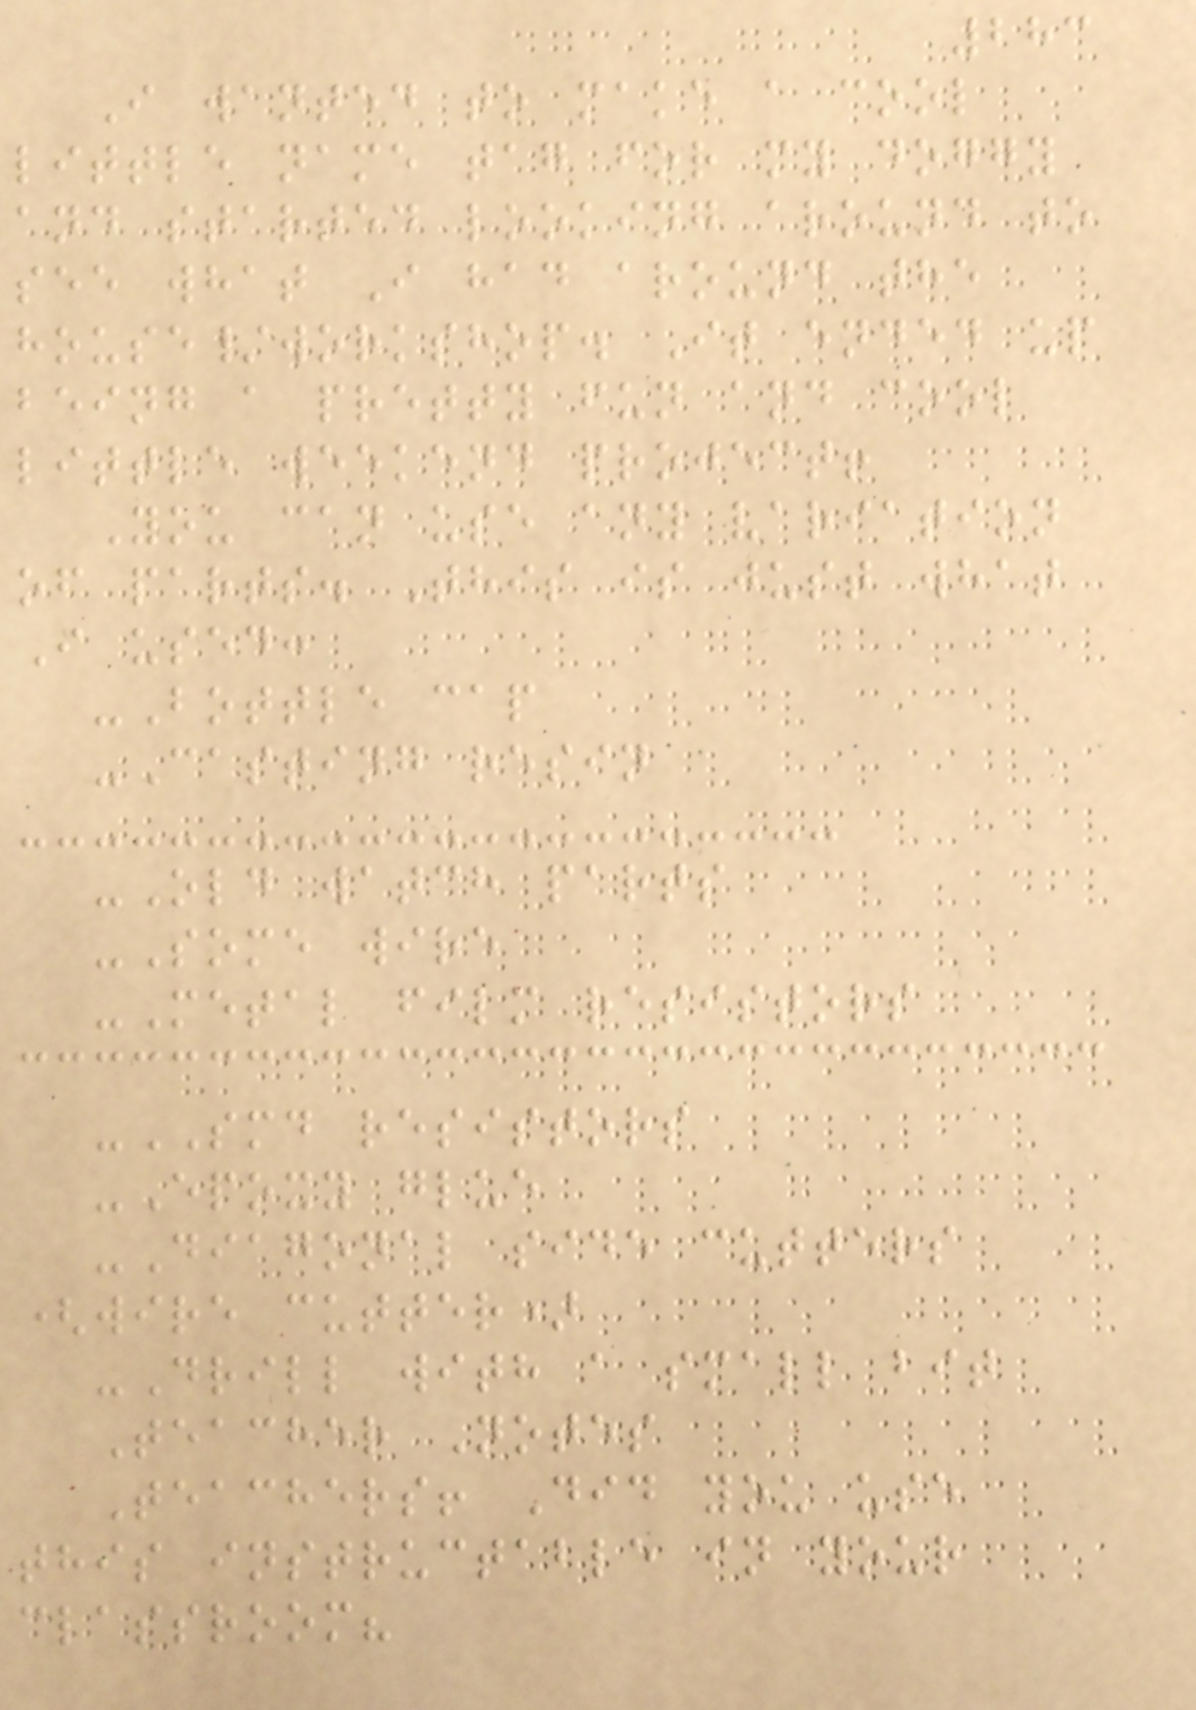283
I wanted to make a cool
little name tag for my doggy
and started looking around to
see what I had around the
house/workshop. It ended up
being a pretty fun and cool
little weekend project!
You can use any variation
of parts. This is just what
I used:
-Bottle cap
-Casting resin
-Old watch parts
-Some wire
-Metal film resistors
-SMD resistors
-Epoxy glue
-Diagonal side cutters
(wire cutter)
-Drill with a small bit
Teacher Notes
Teachers! Did you use
this instructable in your
classroom?
